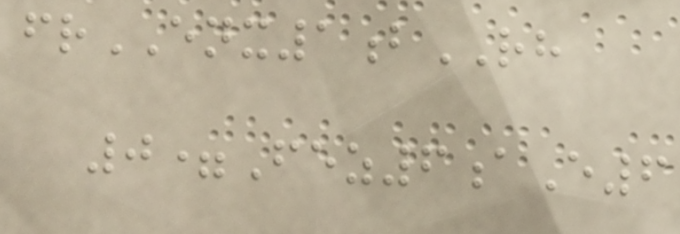frENX1bRH
0=Fez6aE6
